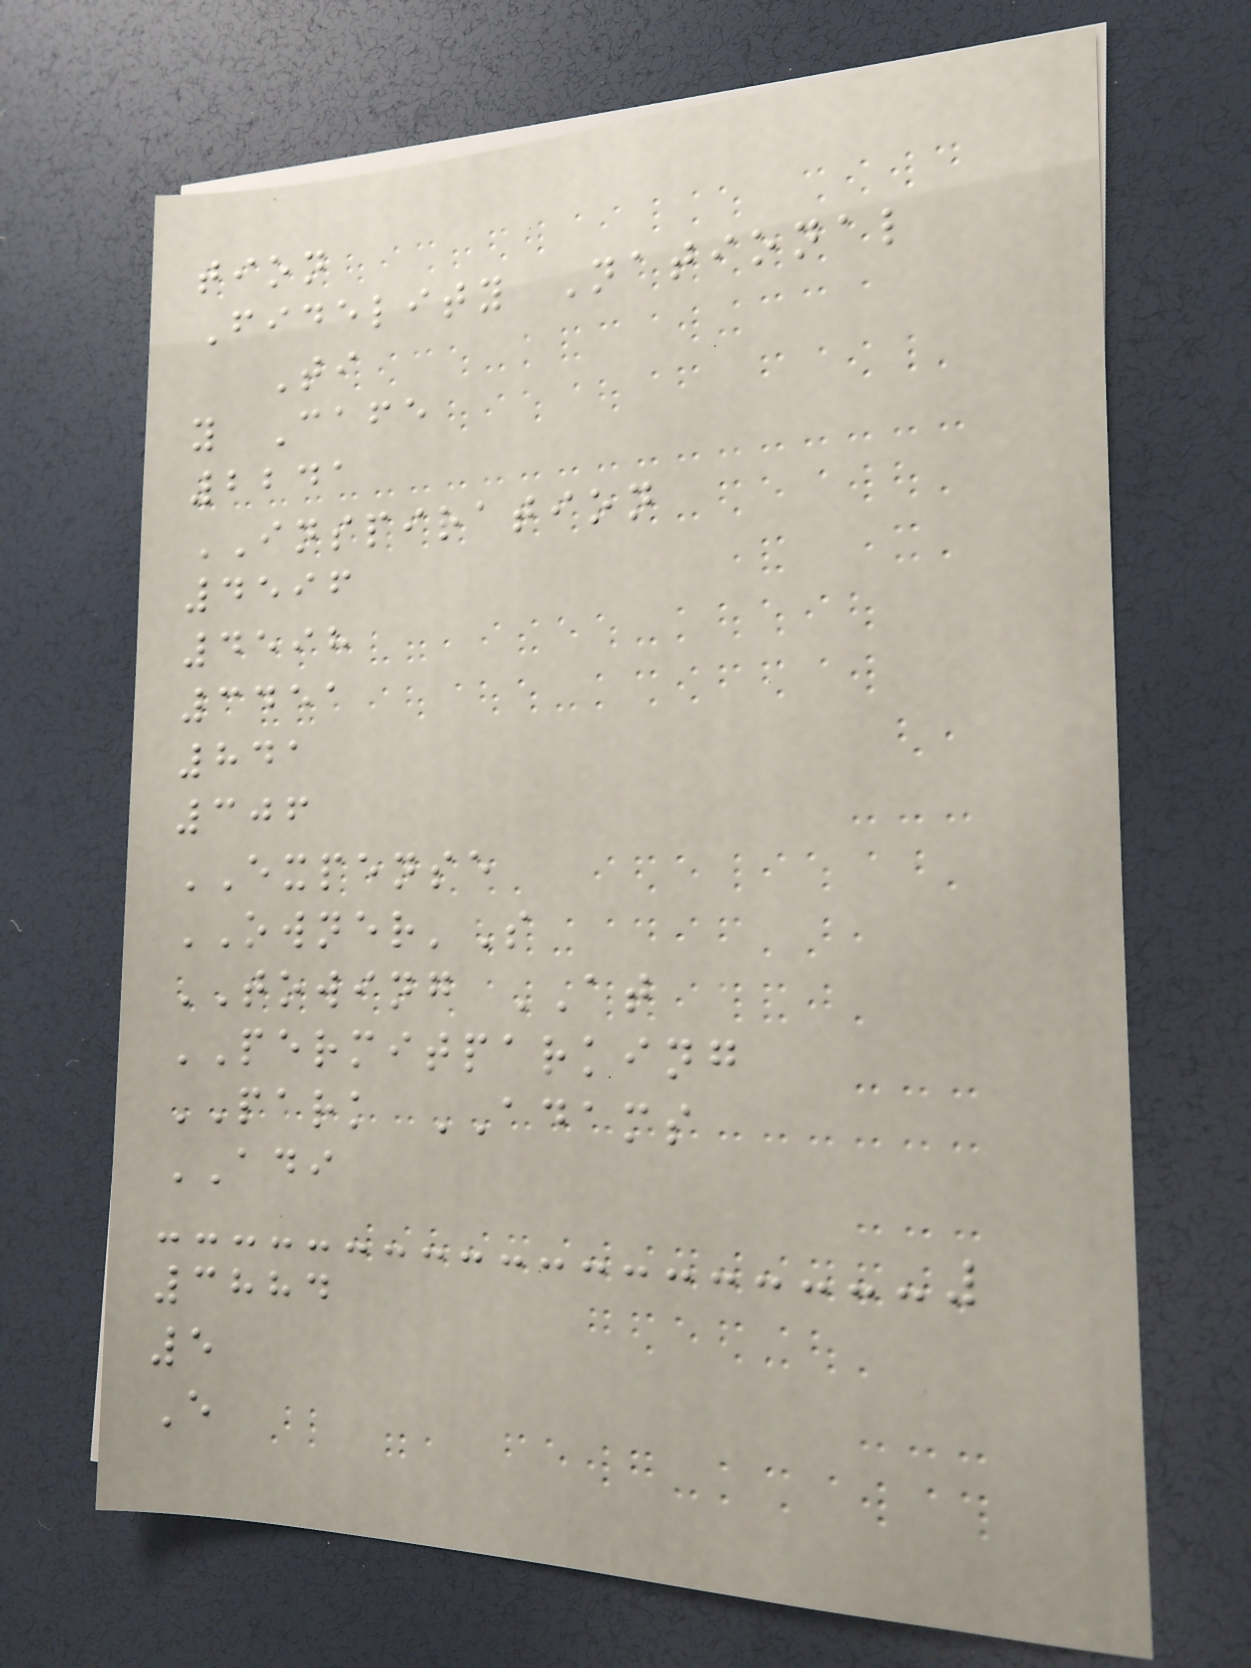tion
Fidelity National
Ti
y Cafe
2241
INSPIRATION
4596
4598
3451
841
306
EXPENSE
OWNER'S
TOWING AT
PERMITPARKING
PARK ADAMS
ADI
3884
5
E
